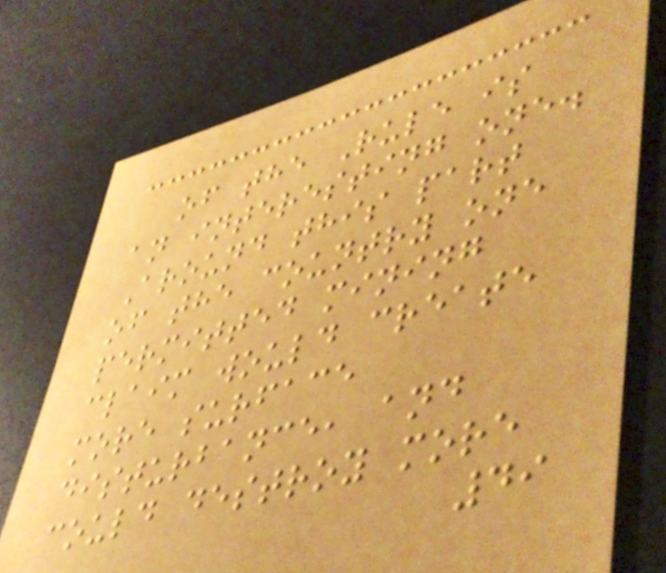of the Rule is
an interesting one.
Around this part
of the country one
permitted mining
claim would create
more surface
disturbance, and
could destroy more
49
